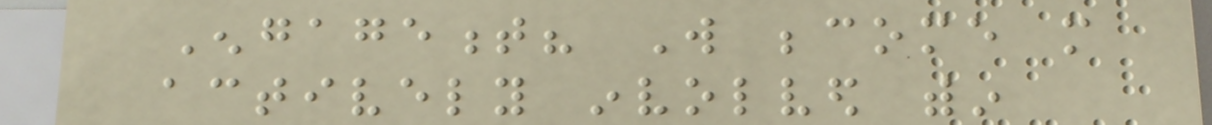Engagement? Will become more
actively involved within
